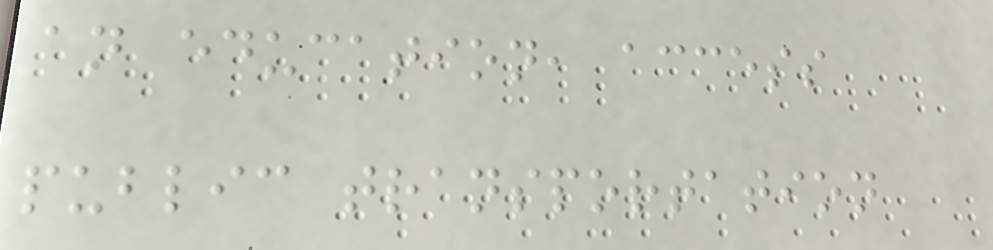an education, access
public transportation
